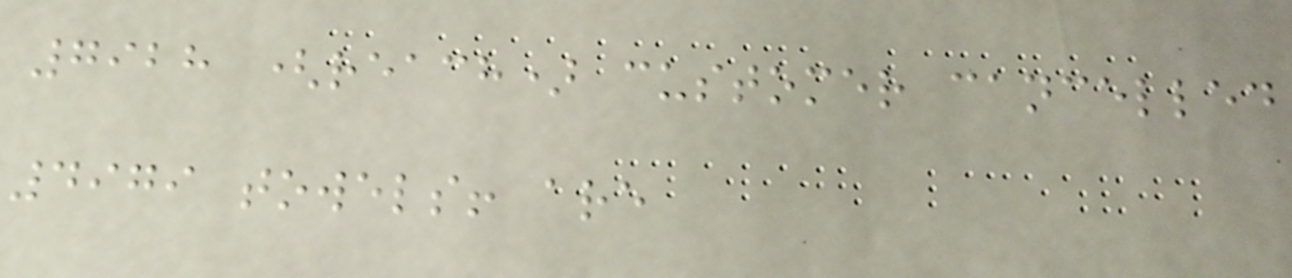7928 (reach) customer cancelled
4979 towels! are
